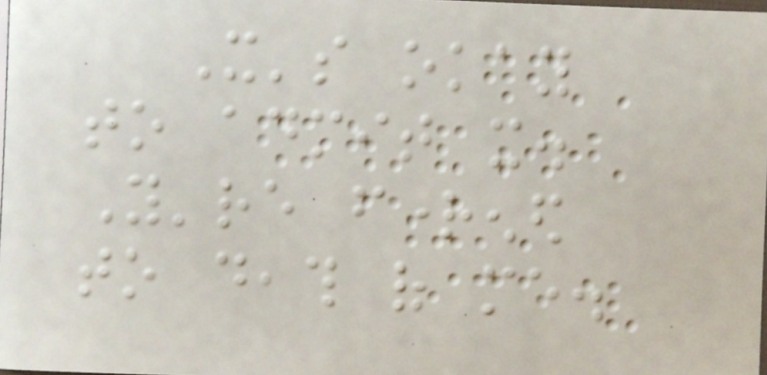It's okay
to admit it.
You're frightened
to death of me.
